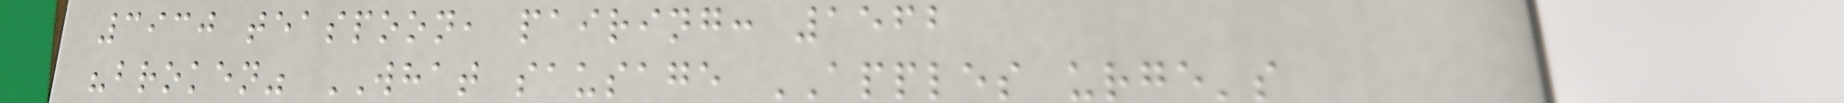3930 teaspoon, pairing: 1562
"broken" WHAT sausage APPLES urge's
